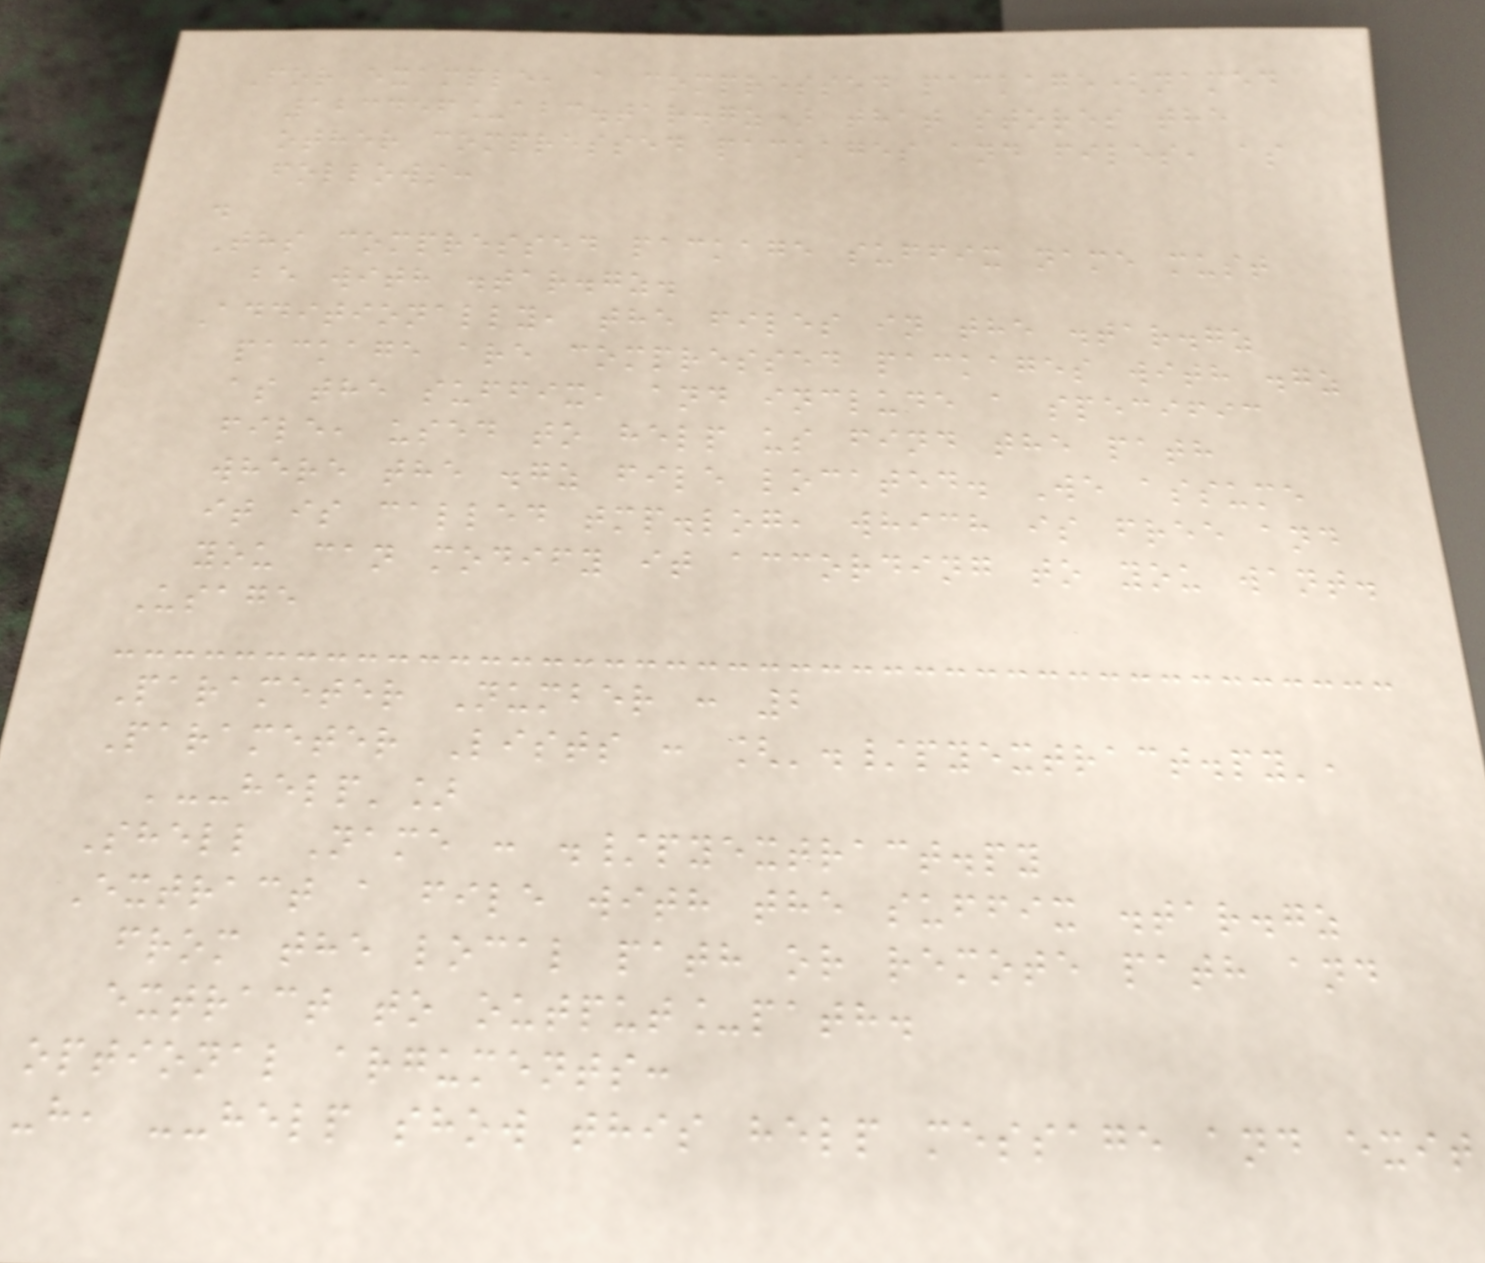For example, a compressed package(named
123456_abc.tar.gz) that stores the
other compressed packages and files, as
follows:
.
Ths compressed package suffix name must
be with .tar.gz.
Additionally, the files in the .tar.gz
package are compressed packages with .gz
as the suffix, and include a specific
file, used to help us find the path
where the .gz file located. We assume
it is called tmp.log, which is free and
you can modify it according to you want.
Usage
Parameter Number : 2
Parameter Lists : ['./pyextract.py',
'--help']
Shell Name : ./pyextract.py
Extract a file with the suffix .tar.gz
from the local path or remote path and
extract to output_path.
optional arguments:
-h, --help show this help message and exit
